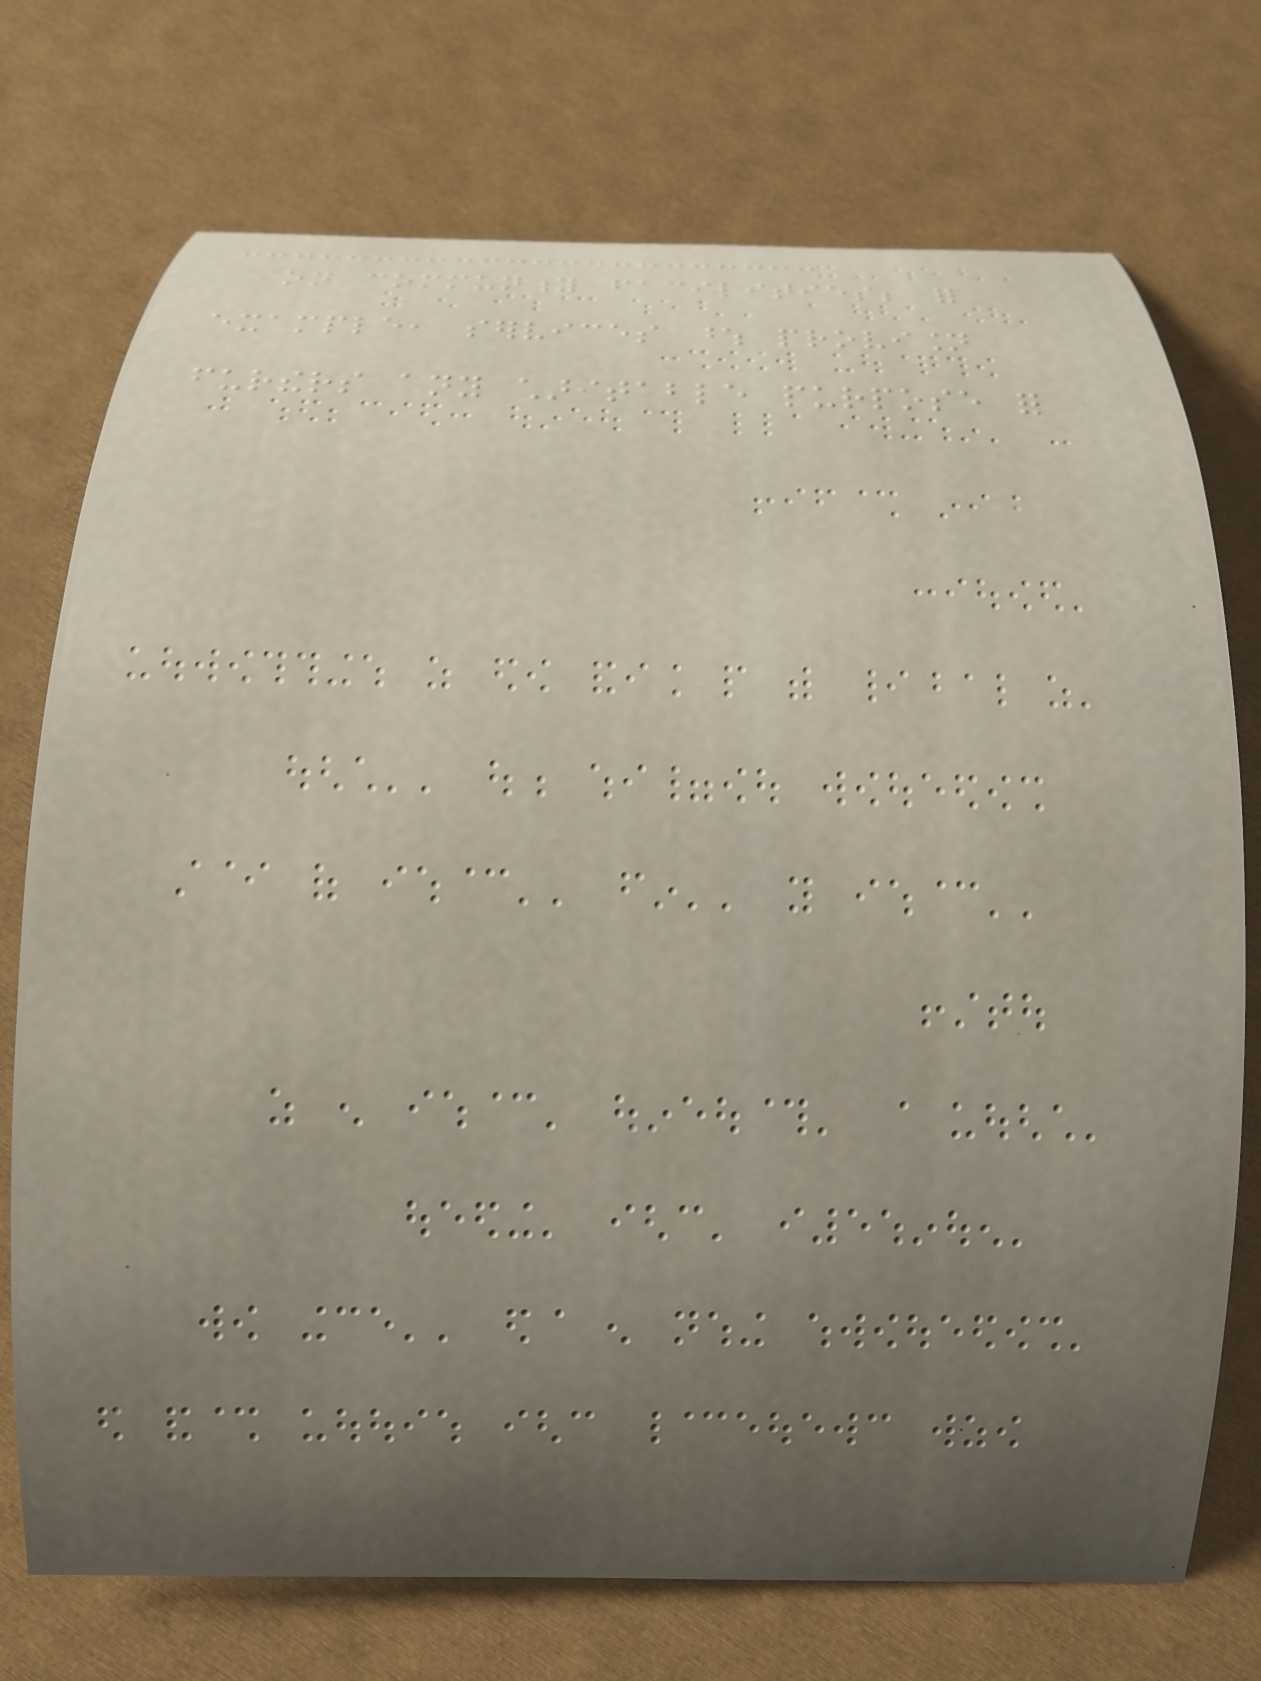on community facilities; for
example, services whose provision
furthers any charitable purpose for
